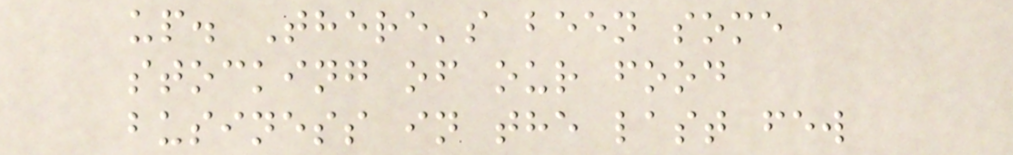up. There's been some
stocking of our food
business in the last few
